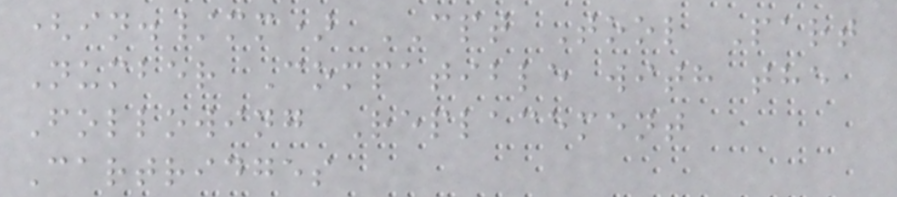(in./mm) CPT Tool Part
Number Compatible with the
Following Replacement
Cartridges
